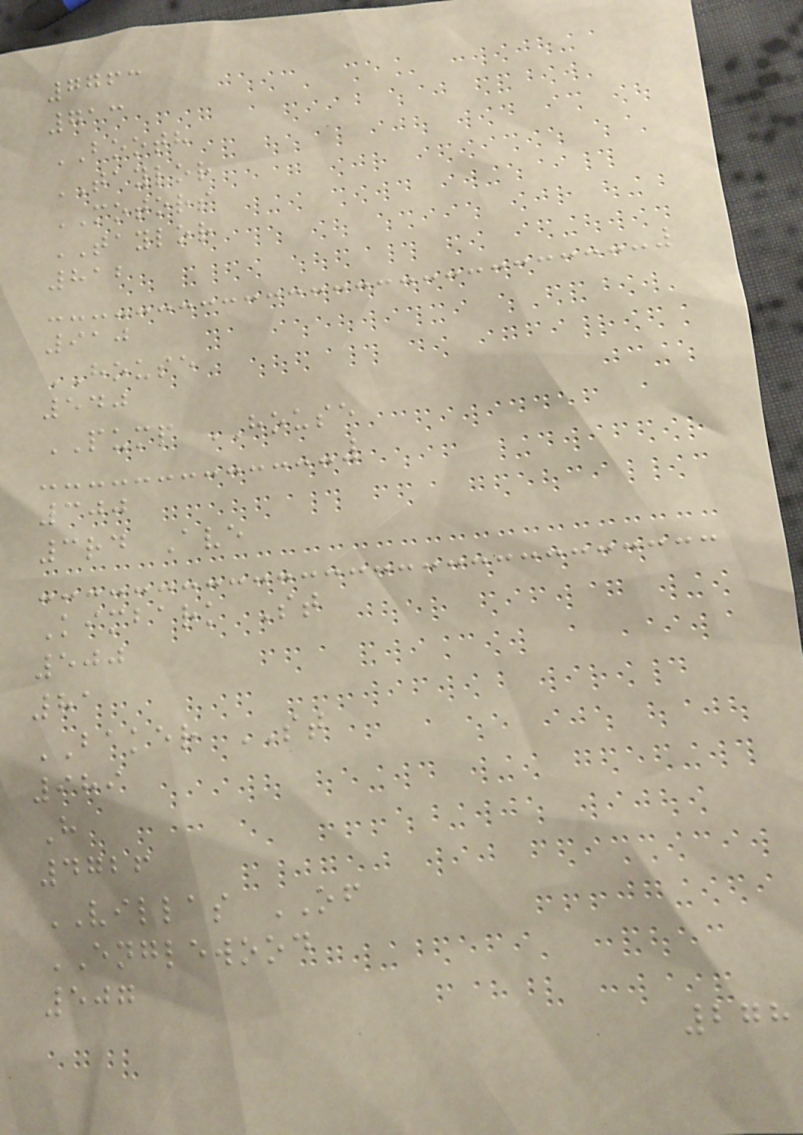7763
713
BOOTH
TAYLOR
MOTORS
TAYLOR
812
910
HOUSE
540
PUMP HOUSE
300
3rd Ave
Kimbark St
500
81
BAKER ST
989
H
4726
VILLAS OF
ENGLEWOOD
507
278
